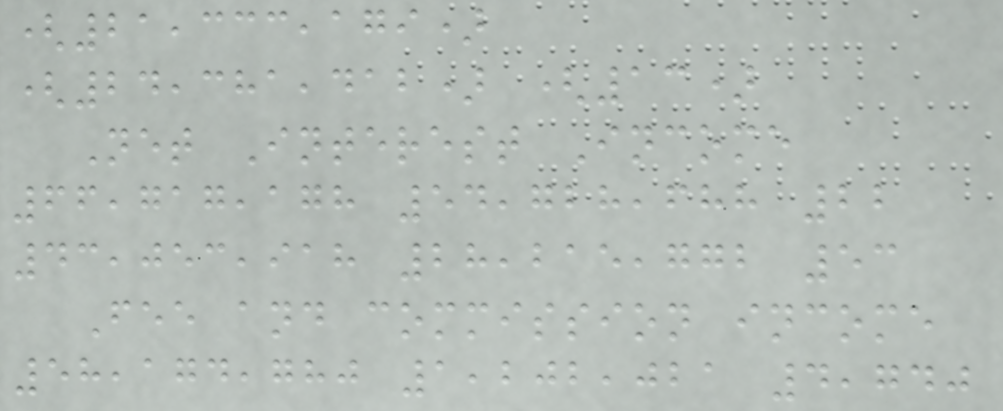(21,333,179)
(24,381,412) (13)
Net Interest Income
66,717,178 54,728,688 22
43,053,918 28,215,772 53
Fee and commission income
58,174,780 1,202,021 4,740
